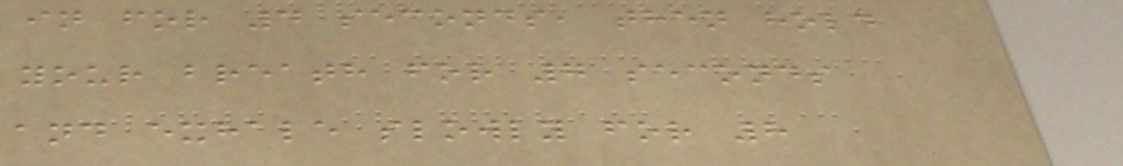in for 4 seconds, then hold
your breath for 7 seconds
and exhale slowly for 8
